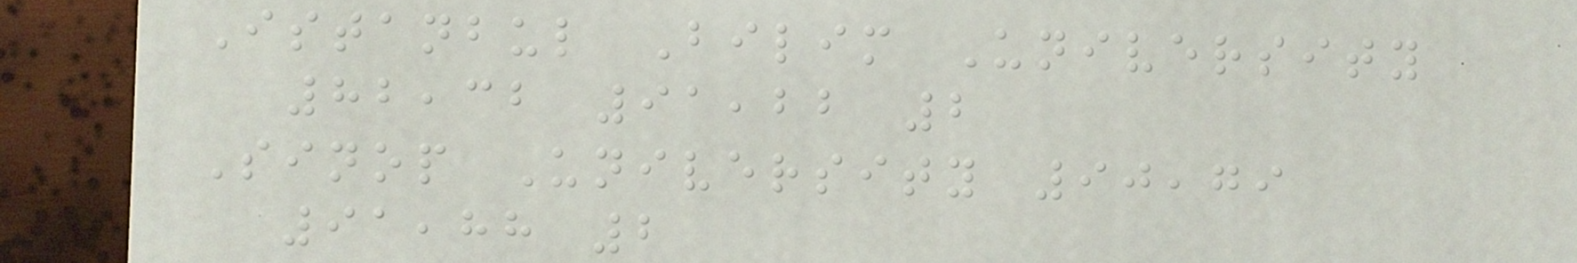Istanbul Bilim University
82,32 91,22 2
Sinop University 90,79
91,88 2
